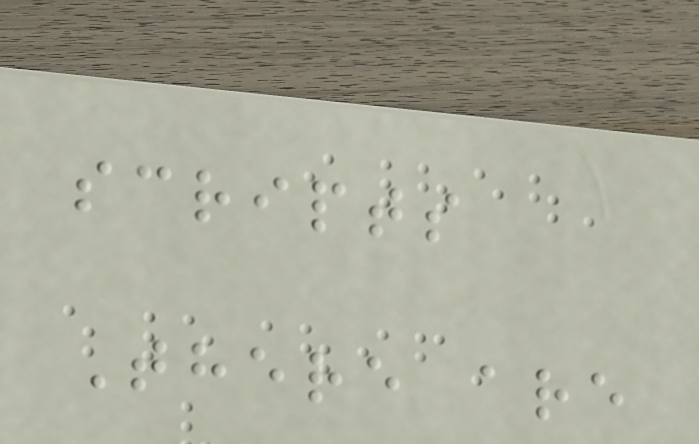scripts
There are
